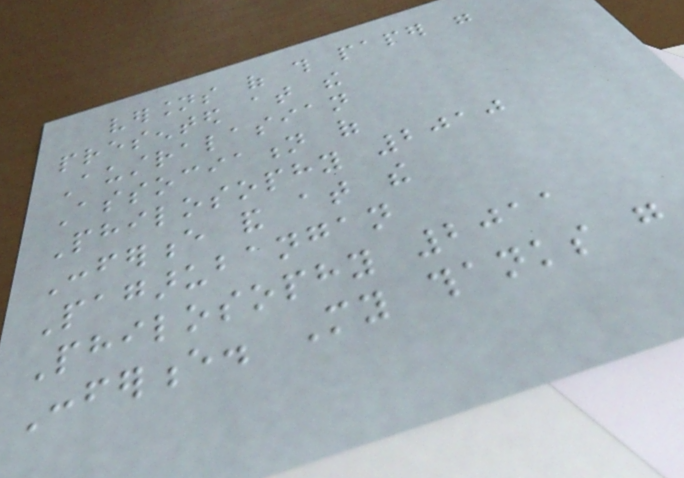versions of this paper were
presented at the
Australasian
Association of
Philosophy 2010
Conference and at the
Pagarubangan
Philosophy 2011
Conference. My thanks go
